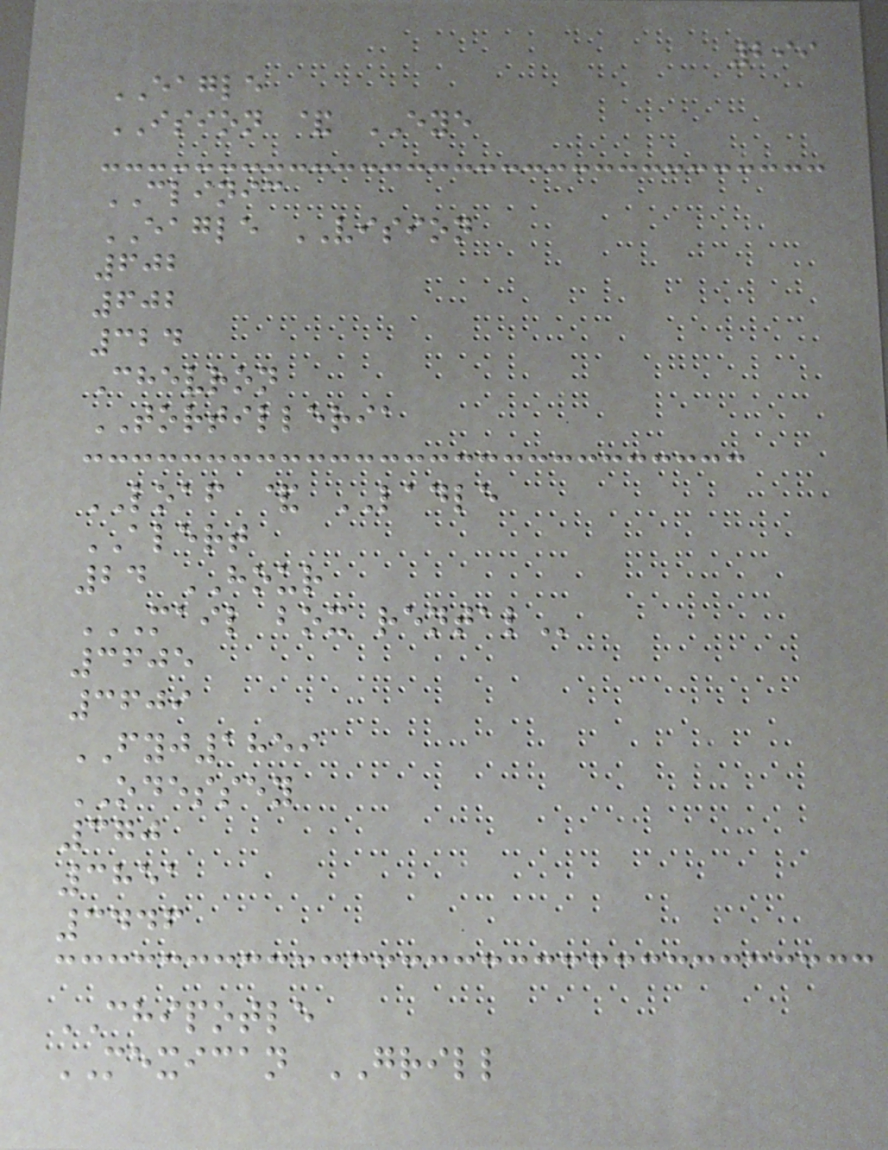299
EAGLE
ISION & EYE
CLINIC
EAGLE VISION
602
602
324
Chevron
TORTILLERIA
LOAF & LADLE
ALERT
24 HOUR
MAIL BOX RENTAL
3605
3609
FYJ1859
ODESSEY
370
3851
3446
CHIPOTLE
MEXICAN GRILL
